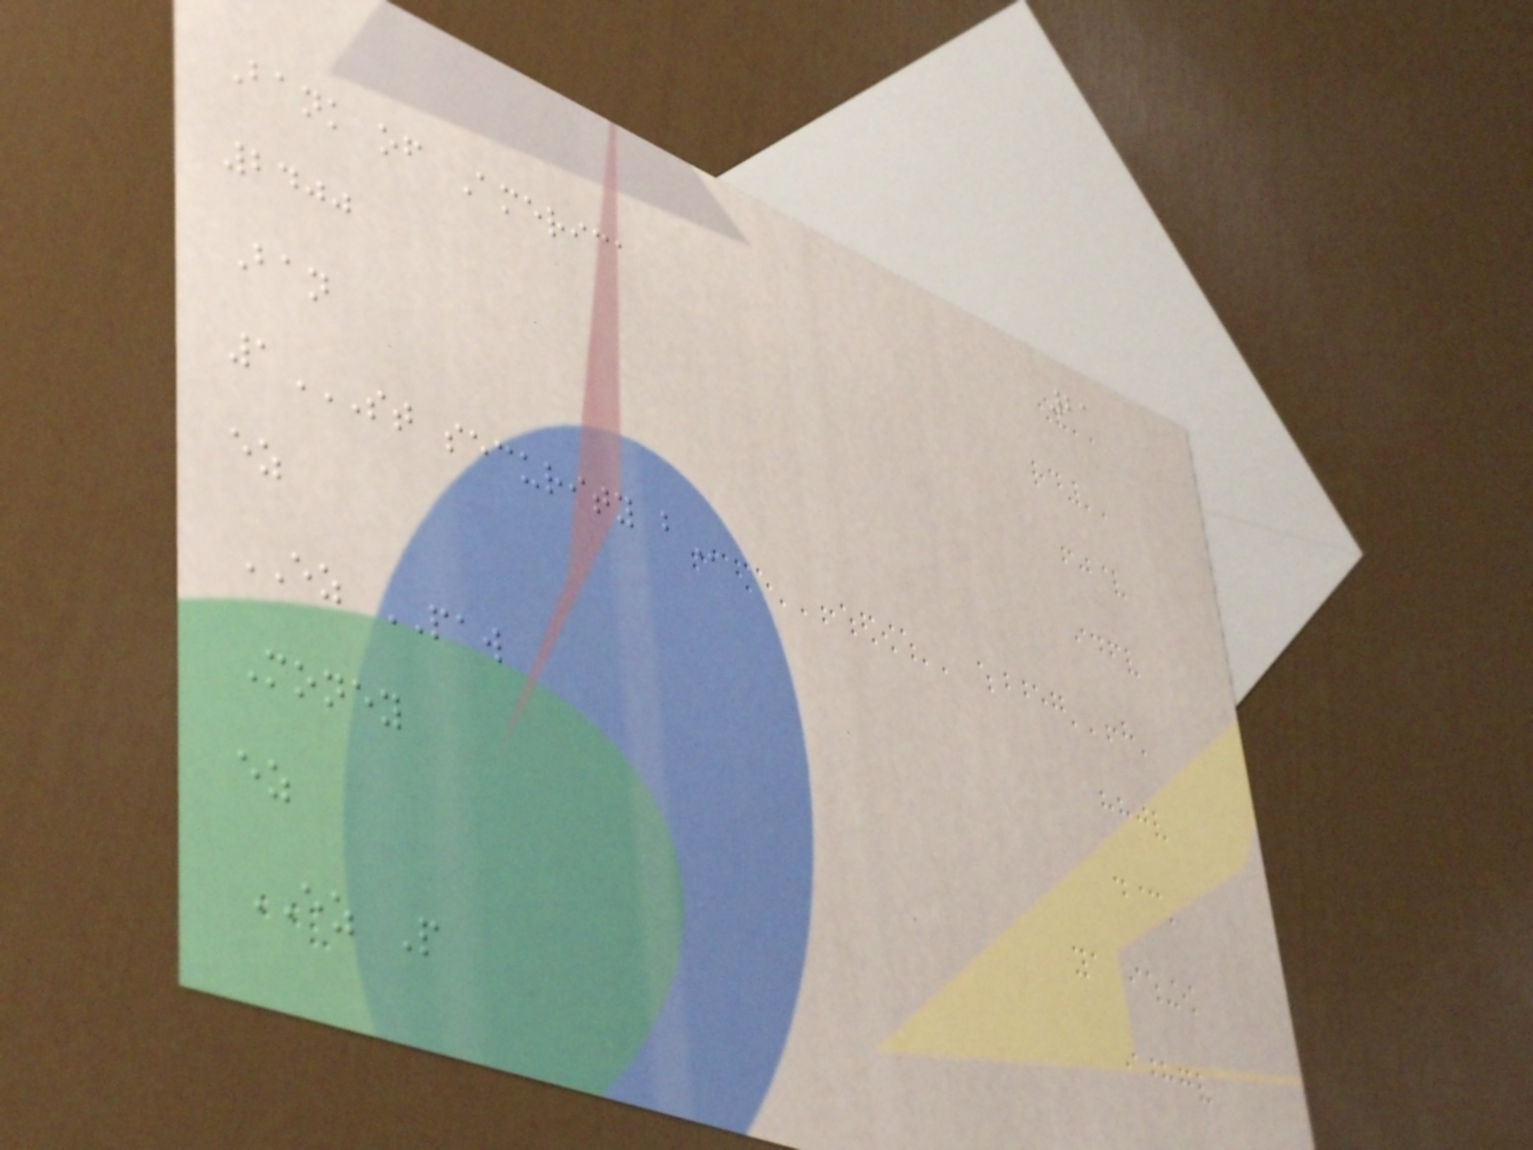21
Bank of America
2400
Ban
1ST SECURITY B
ez
EZ PAW
Money
ez
EZ P
